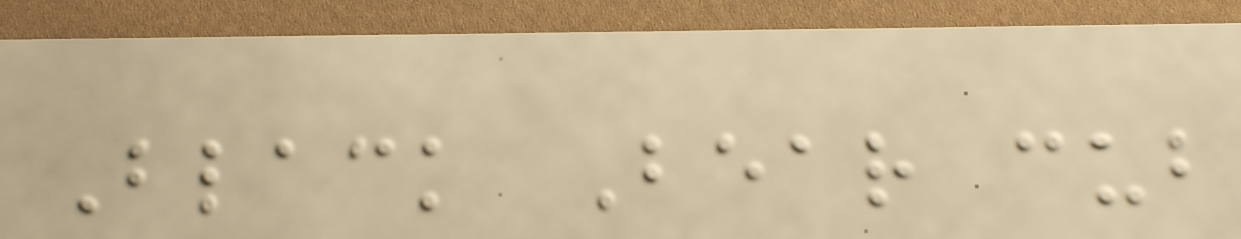Black Bear cub
